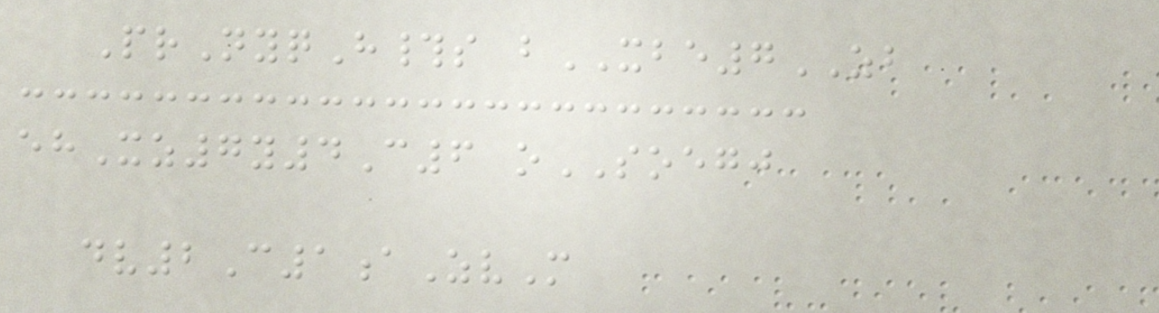PrNyqH#s bXBE7ZB
ehXz7y4C6 oSOEGJ
dv2C1aZvM
